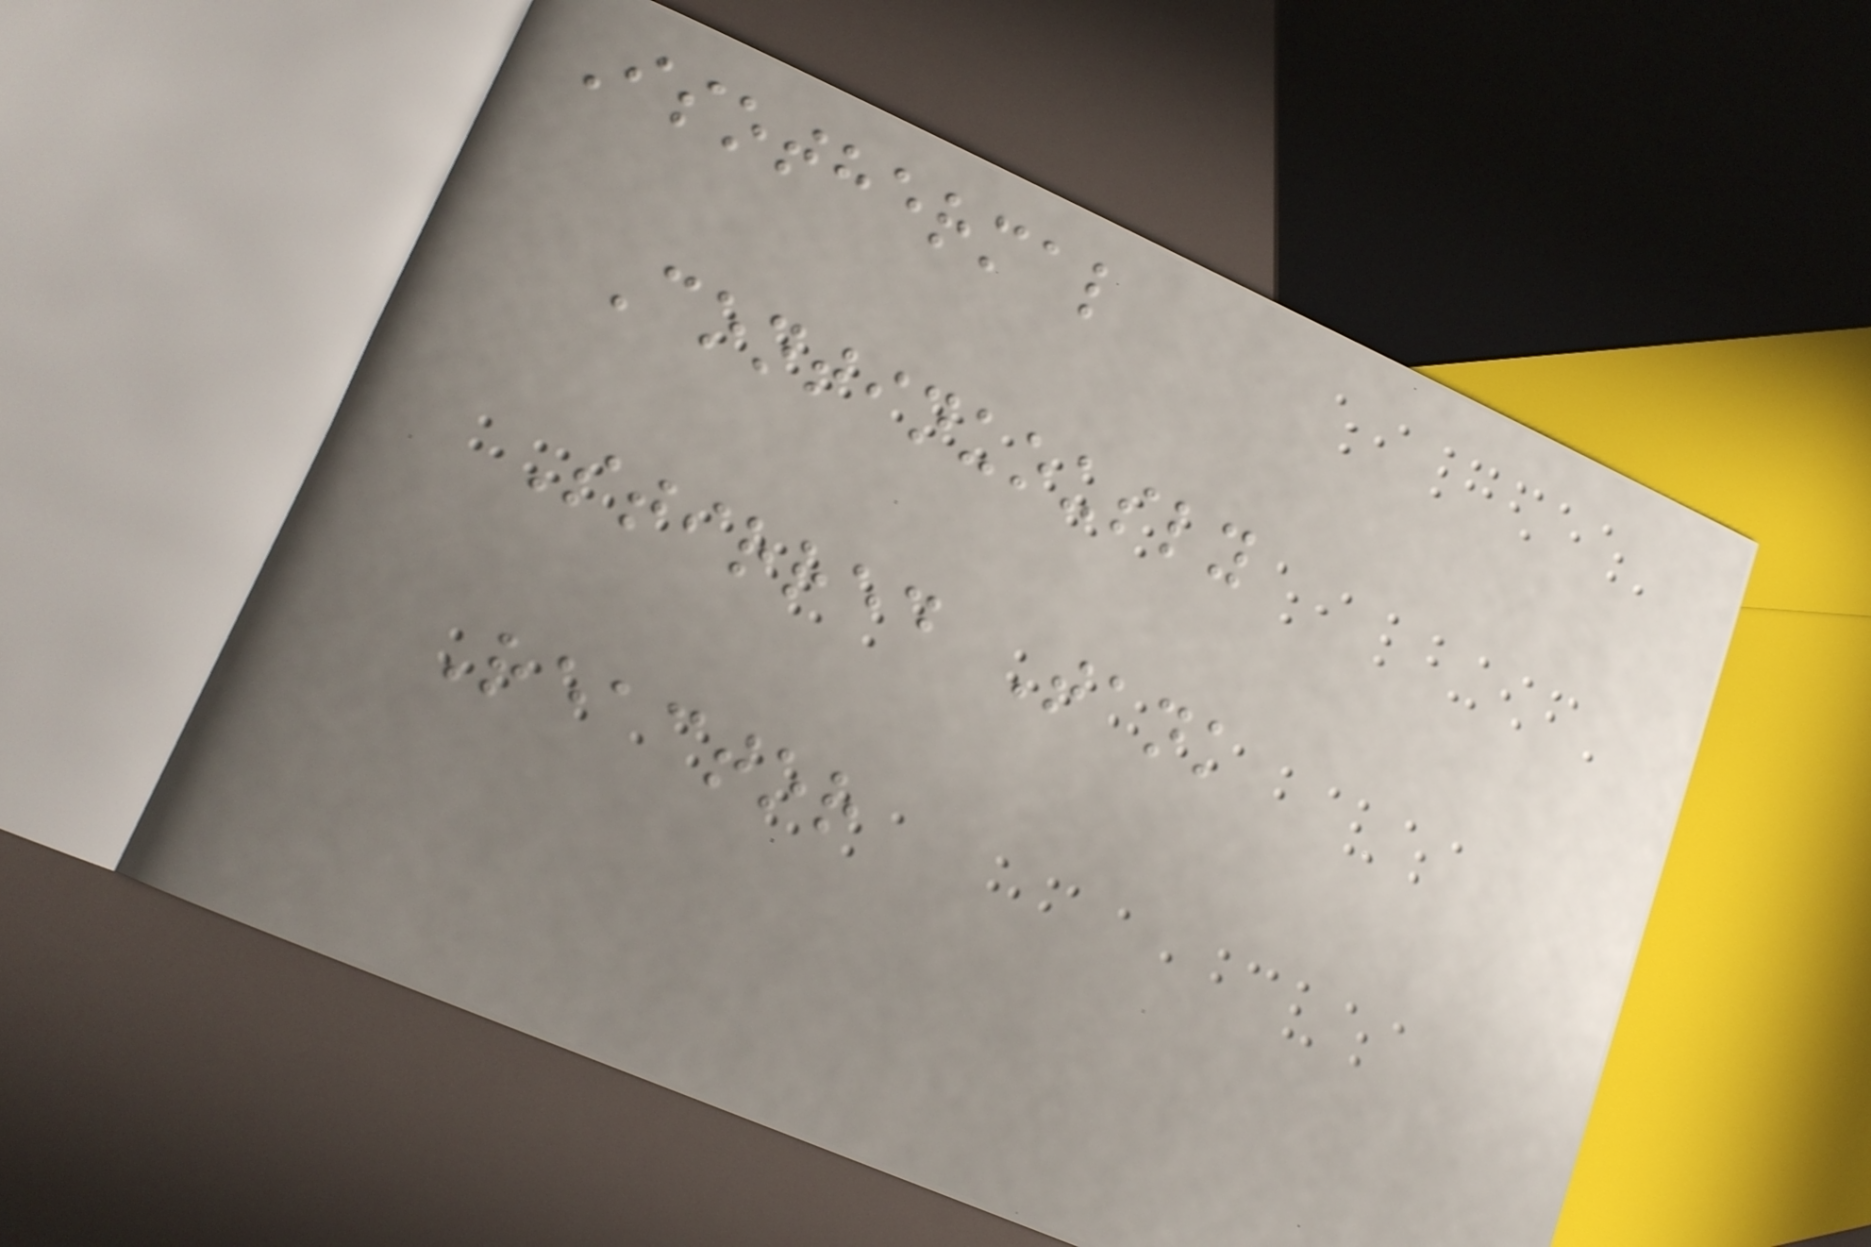Isothermal
Continuously
Stirred Tank
Reactor
